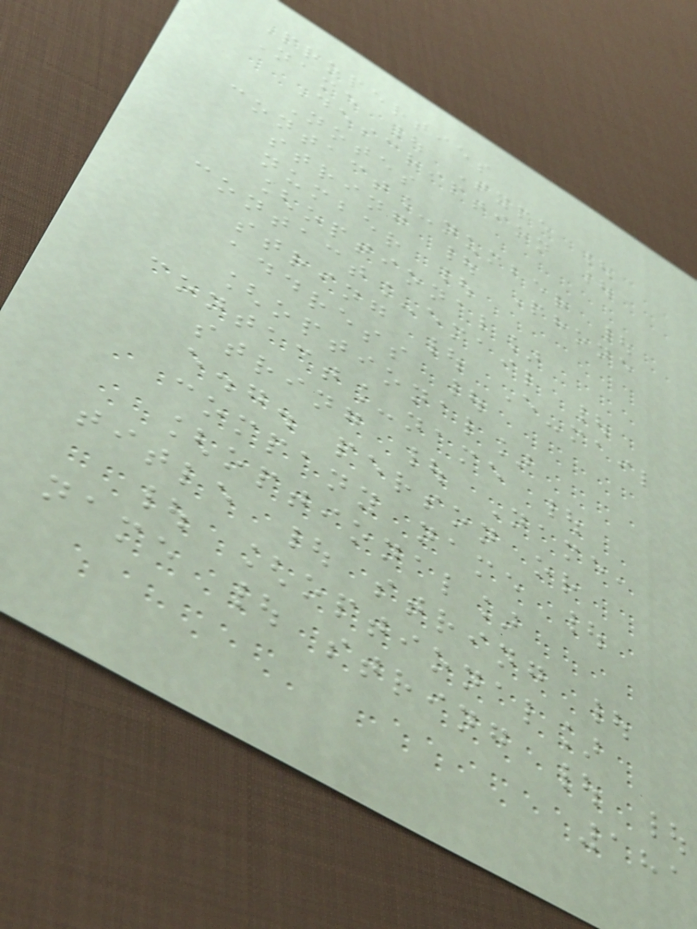Properties
Name | Type |
Description |
Notes
contact_number |
string | Phone
number |
[optional]
contact_email |
string | E-mail
address |
[optional]
contact_name |
string | Name,
e.g. person or
company name |
[optional]
title | string |
| [optional]
name | string | |
181
